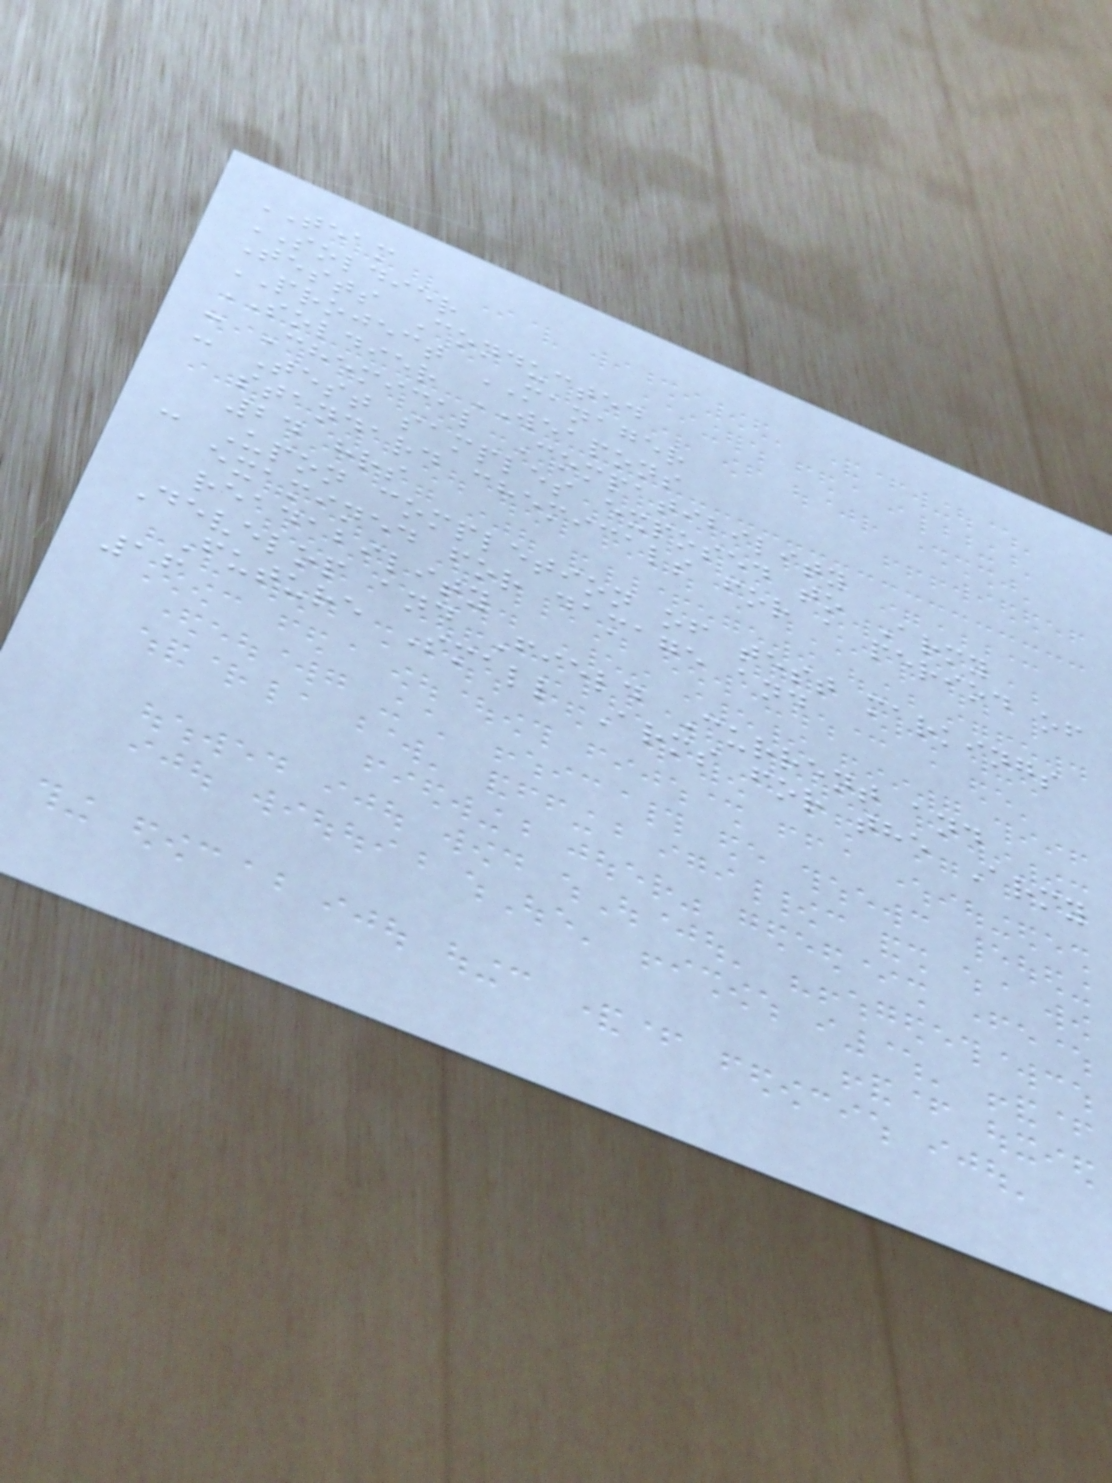TEAM
SOLDIER
Tests Conducted
PROJECT MANAGER
SOLDIER WEAPONS
- Chemical Compatibility
- Test samples exposed to Army
standard chemicals for a period of
24 hrs
- Upon completion of test markings
examined for damage and
readability
Develop and Field Current and
Future Small Arms for the Army
16
